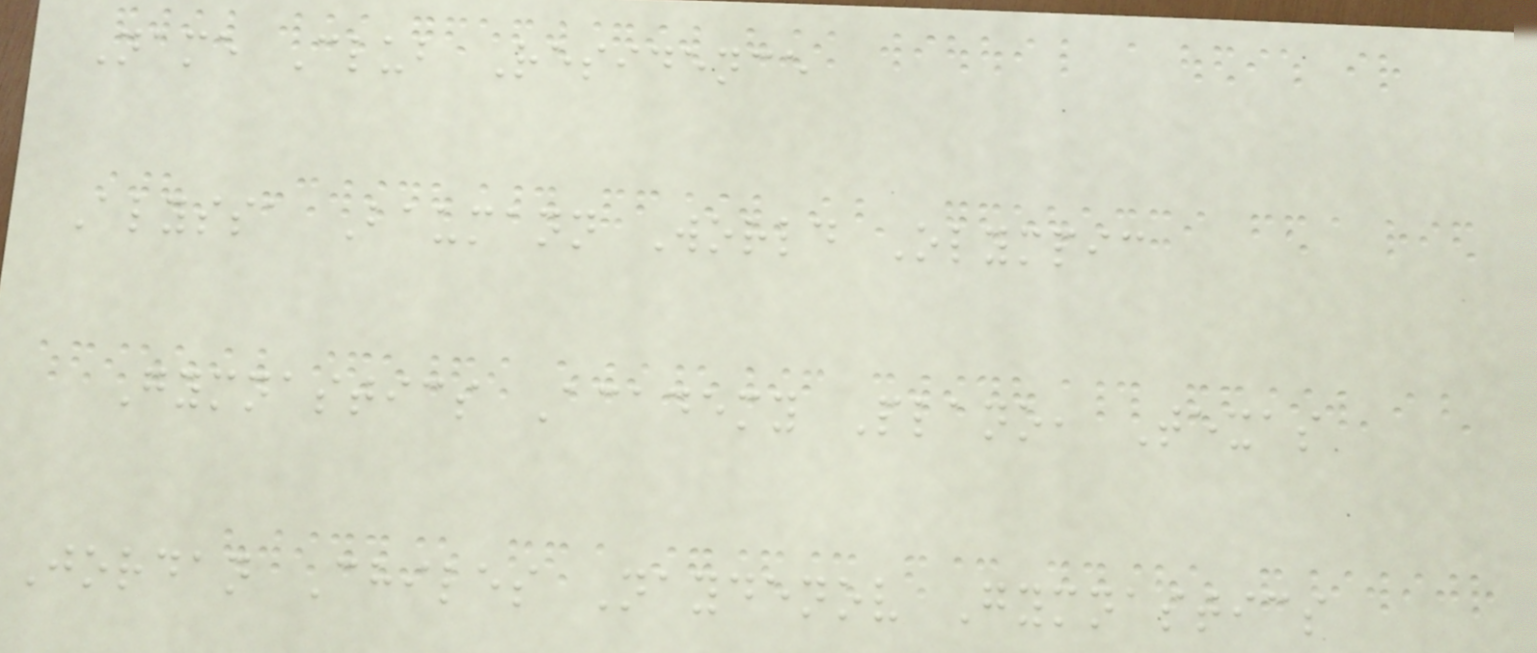Name Club Residence
Alyssa Baumann World Olympic
Gymnastics Academy Plano, Texas
Jordan Chiles Naydenov Gymnastics
